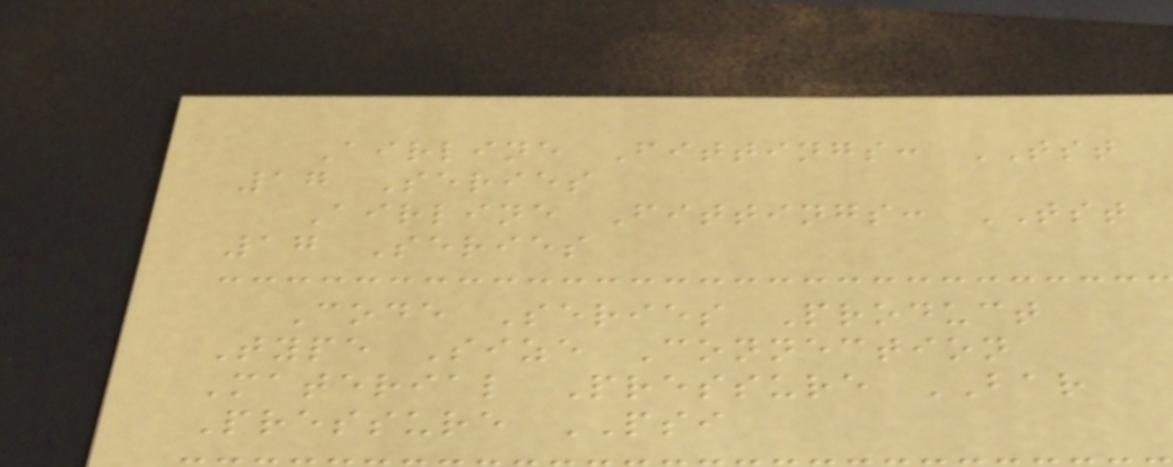Airline Fittings: TST
17 Series
Airline Fittings: TST
17 Series
Code Series Product
Type Size Connection
Material Pressure BAR
Pressure PSI
